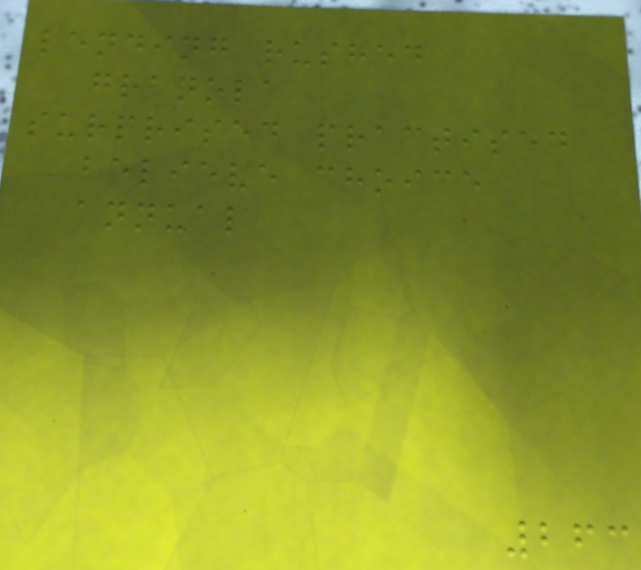lending rushed
granola
surprised practised
believe choice
annual
263
